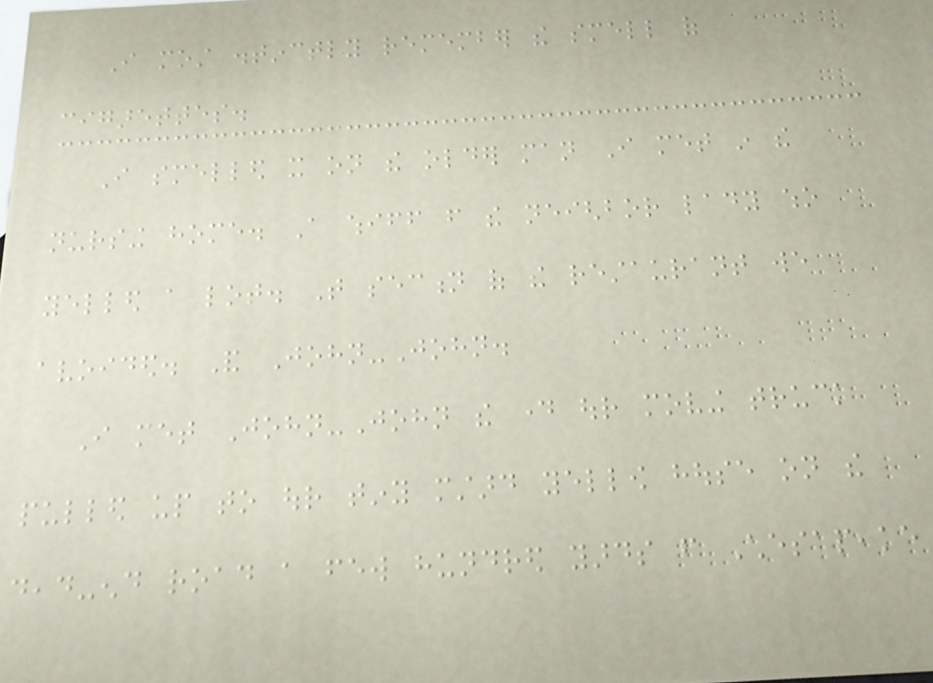I most distinctly remember the smell of
cigarettes.
I smelled it on the older man I met in the
nursing home. A whiff from the neighbor lady who
yelled a lot. That section of the restaurant we
avoided. And John-John.
I met John-John the day our moving truck
pulled up to our tiny mustard yellow house on the
dead-end road a few hundred yards from Chesapeake
